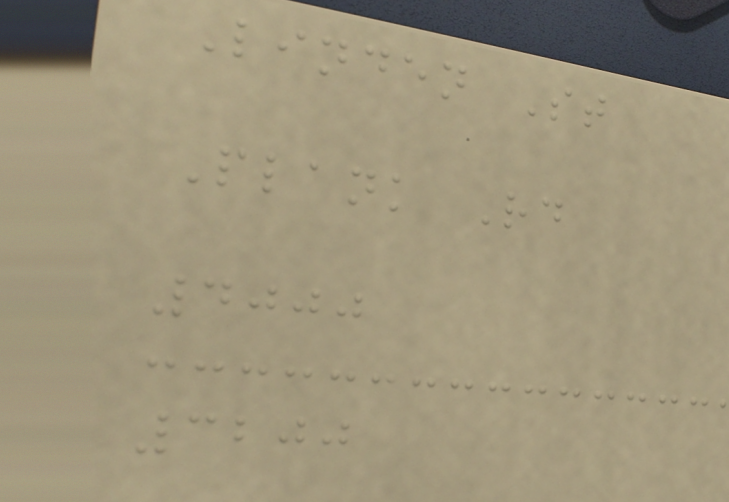Linden St
Plank Rd
4000
3200
